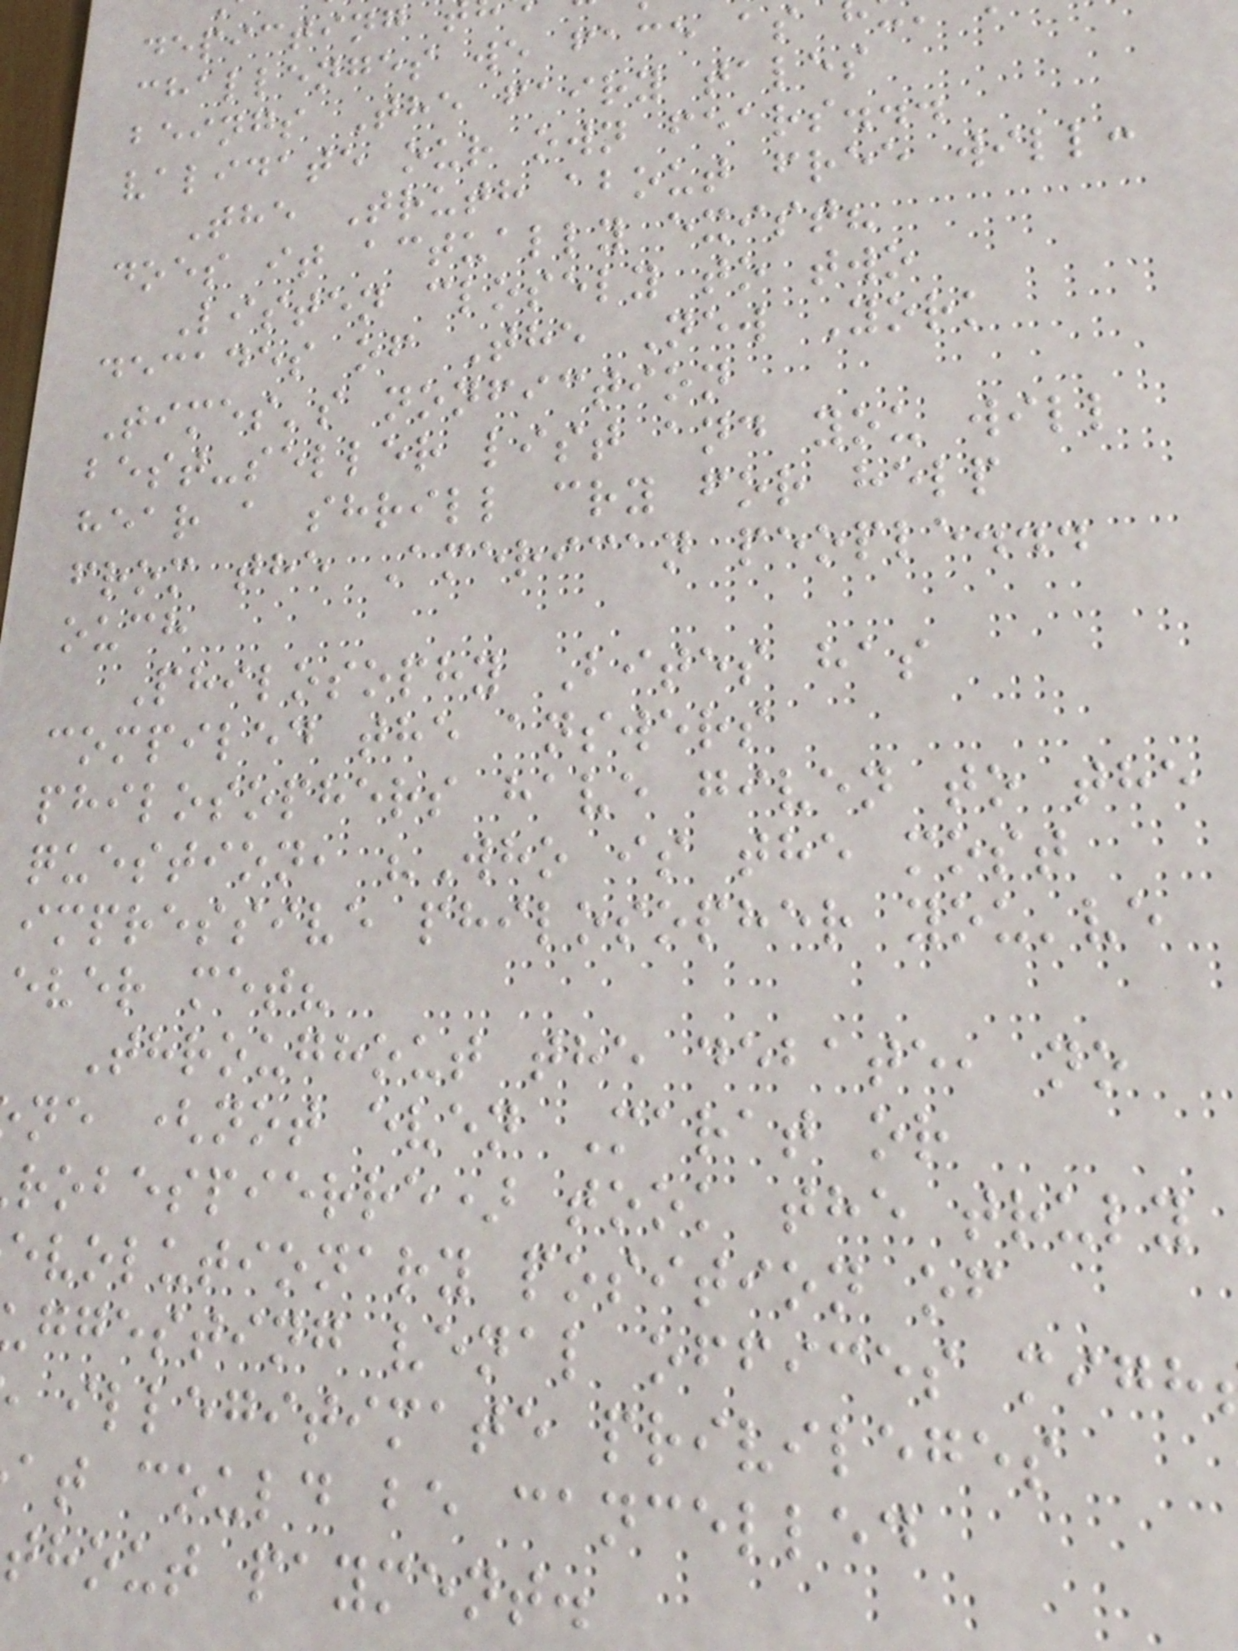depicting
challenges we face as
beings The fairy tales
validate our own fears...
The Truth about free will:
does it actually exist?
Listen closely to two
decades of The New York
Times's nonfiction
best-seller list and you will
hear a shrill cry for help
from the American people...
ouch
Philosophy Bites has
compiled the answers
philosophers have given to the
question, "Who is the most
impressive philosopher you've
ever met?
Throughout the debate, no
ne (not even Marat or
robespierre) took the truly
evolutionary position of
ggesting venal offices migh
illegitimate privileges
at could be cancelled
thout payment.
